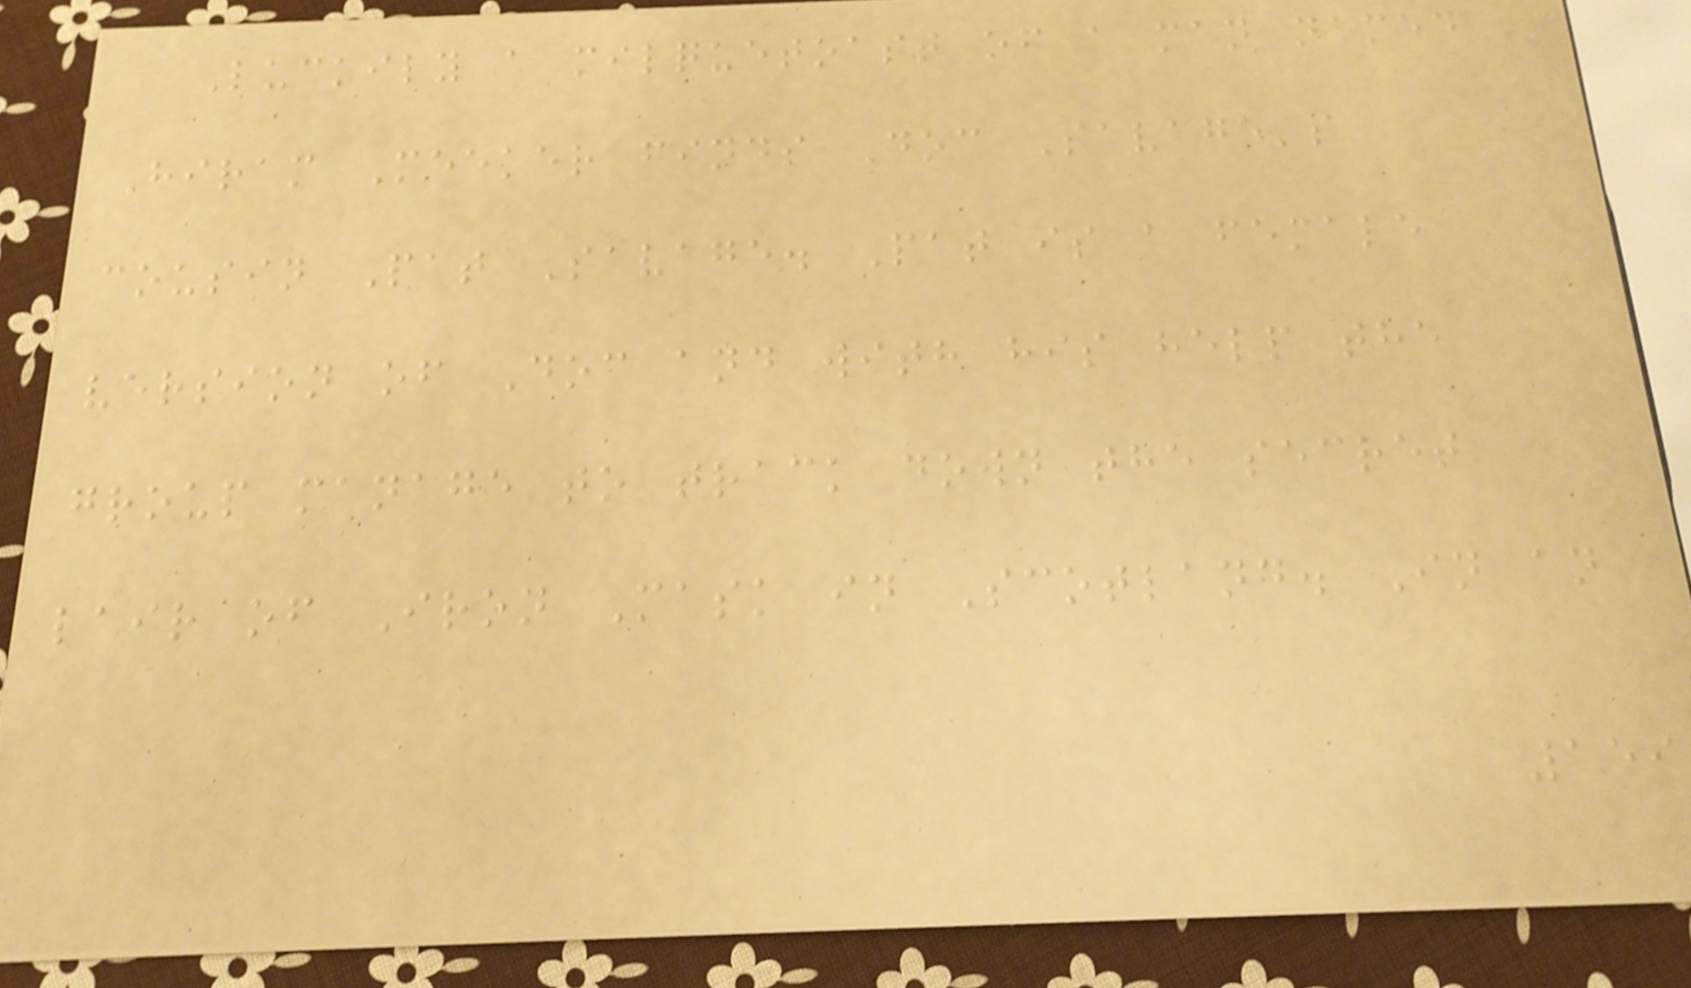Luckily a milquetoast of a man named
Hiram Meeker finds Doc Savage's
cousin Pat Savage. Pat is a female
version of Doc and with his help the
group manage to track down the secret
lair of Iron Mask in Scotland. In an
159
